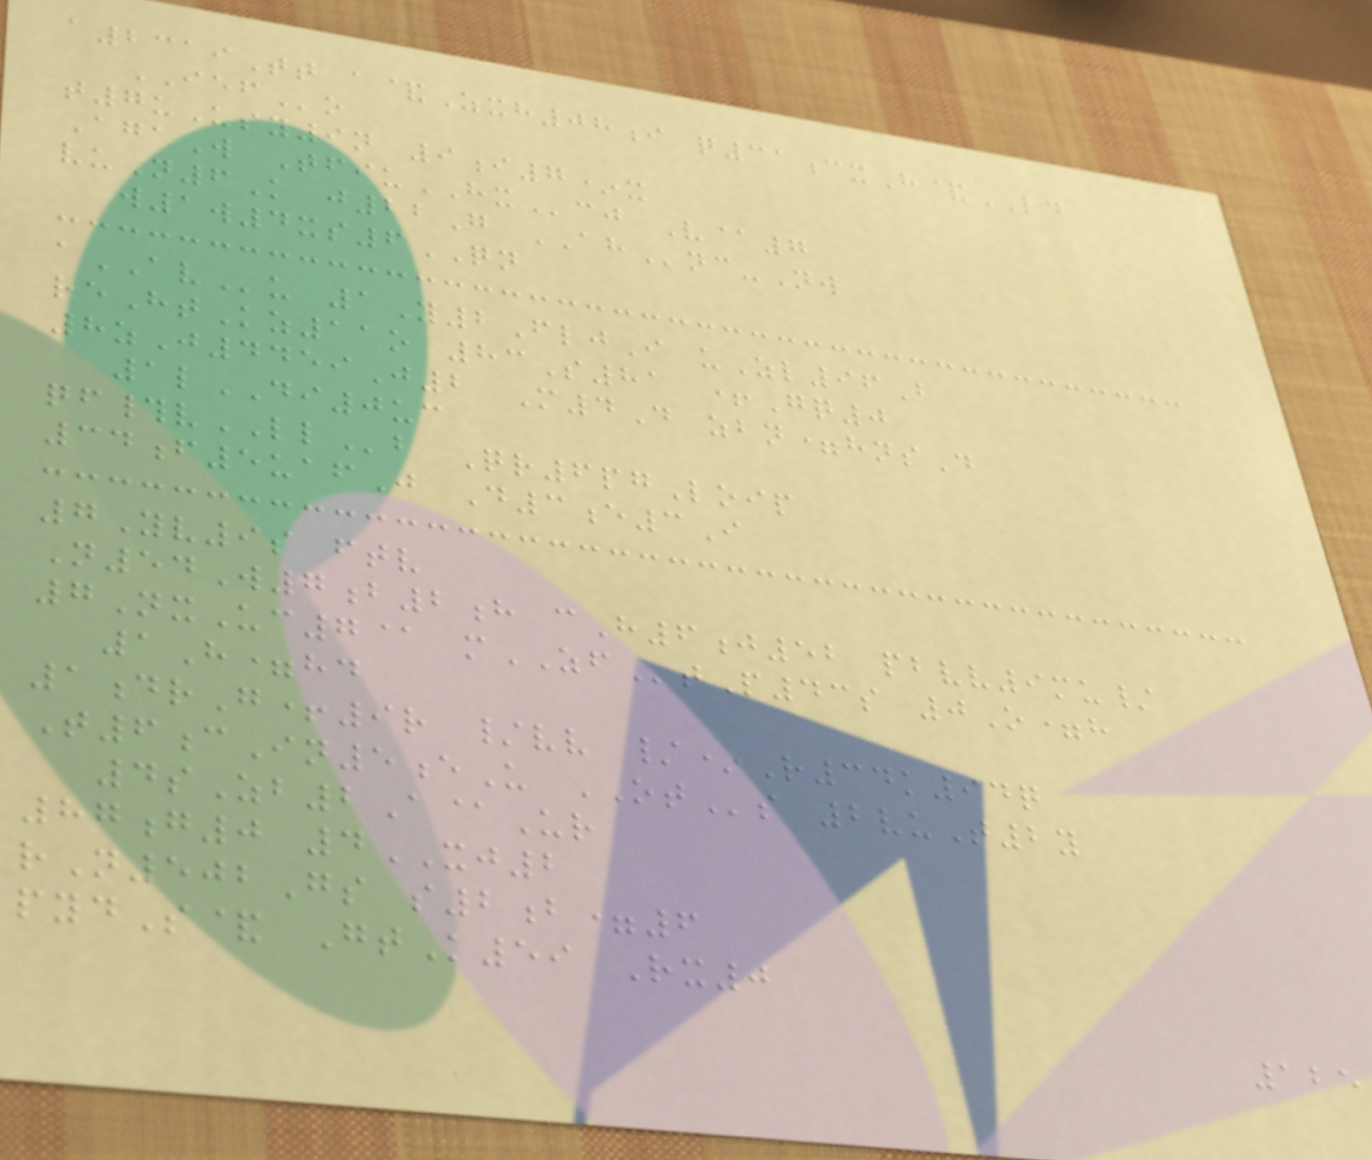a2319Tt a&Zxh08i q31cxH&LD
IEFo
t7uUsy9n 9i7*x
AgaW TfiuHXcj V@7
vuN6K j22G AHnc-Nw
w1w4xs6QN
aAVu 1Y2FljI uZl96B
reHtKz11o 83S81 +Gq0
8zJ4459J2 M4D zbn=hnsD
1lDI0uc
qf#vLLb Qr6pgLoip
34f5uafJ D3e3I
7Yv9s ftv
N54W7b2h cH6j52 pbvv9mu/
7NxUc7@ mZFtP43s 0O=h
1H=hd
1drG+9r /vv /*R34k94q
T6cIn5eU OTs 2vuT2y
4sZb2A@Ur
87g0 4XJ2
rN502Gs s2b=6
pydS& GtK59 Rx0
125
